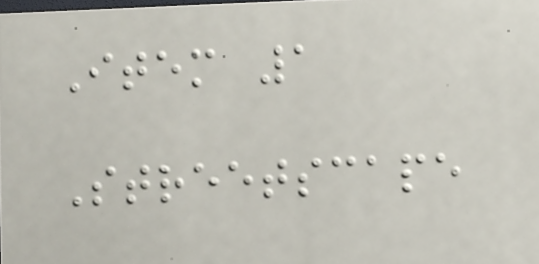Item 1
Streetscape
